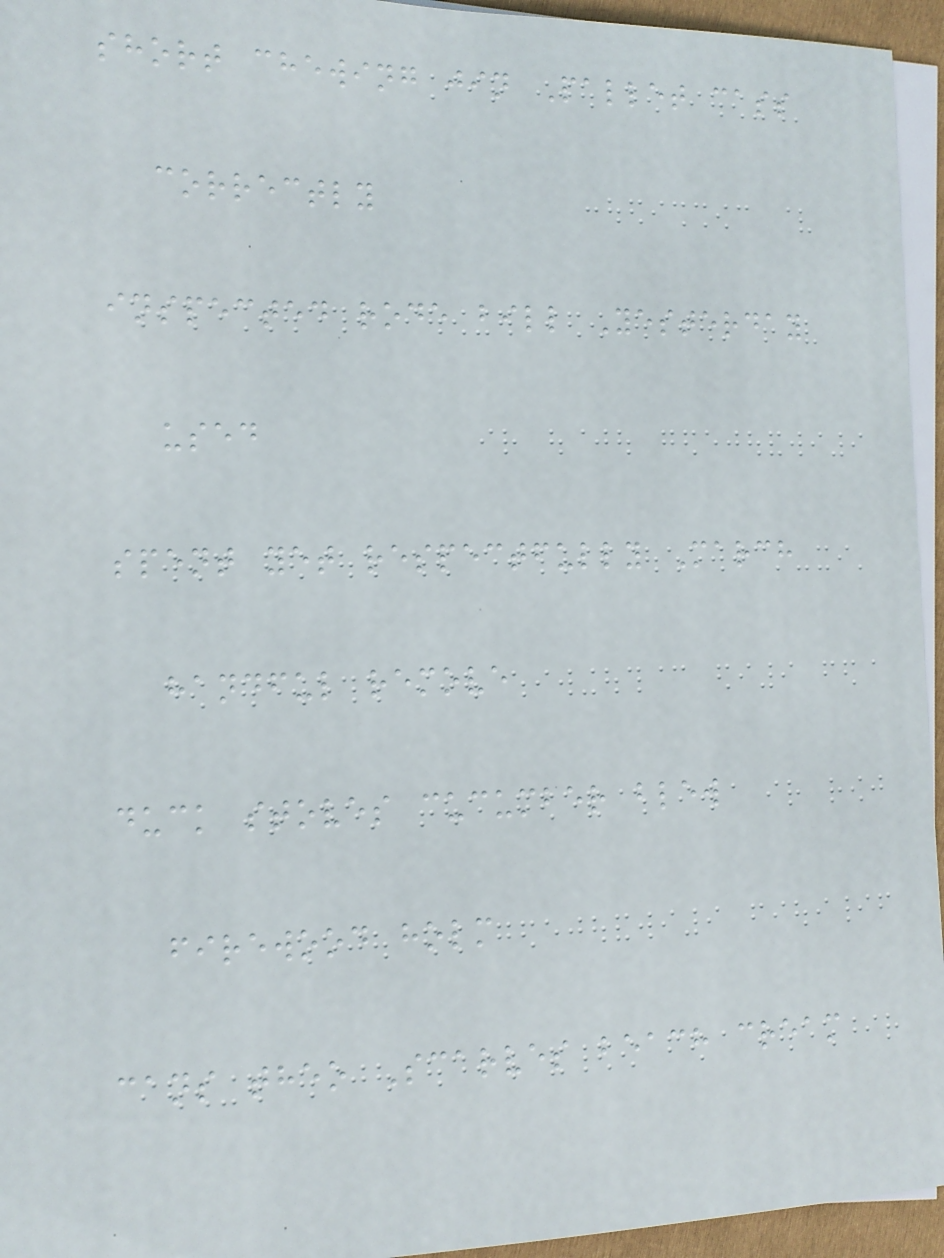short chewing jin Pallet cass
correctly
inspected rode bill Yesterday
used
spent yet respectfully March
handful remove
duck stoves cucumber blew
firewood holm
cans theo Scarves beach cream
